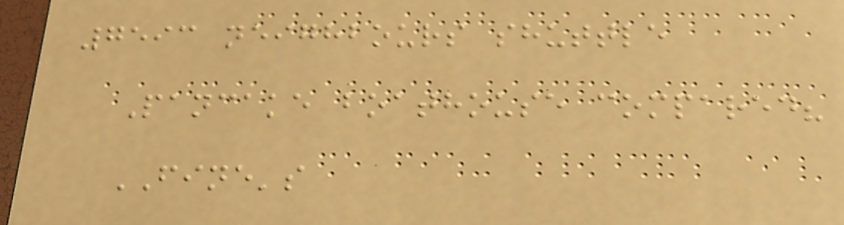7593 neighbours shuttle
Pancake boathouse compared?
FINE's
